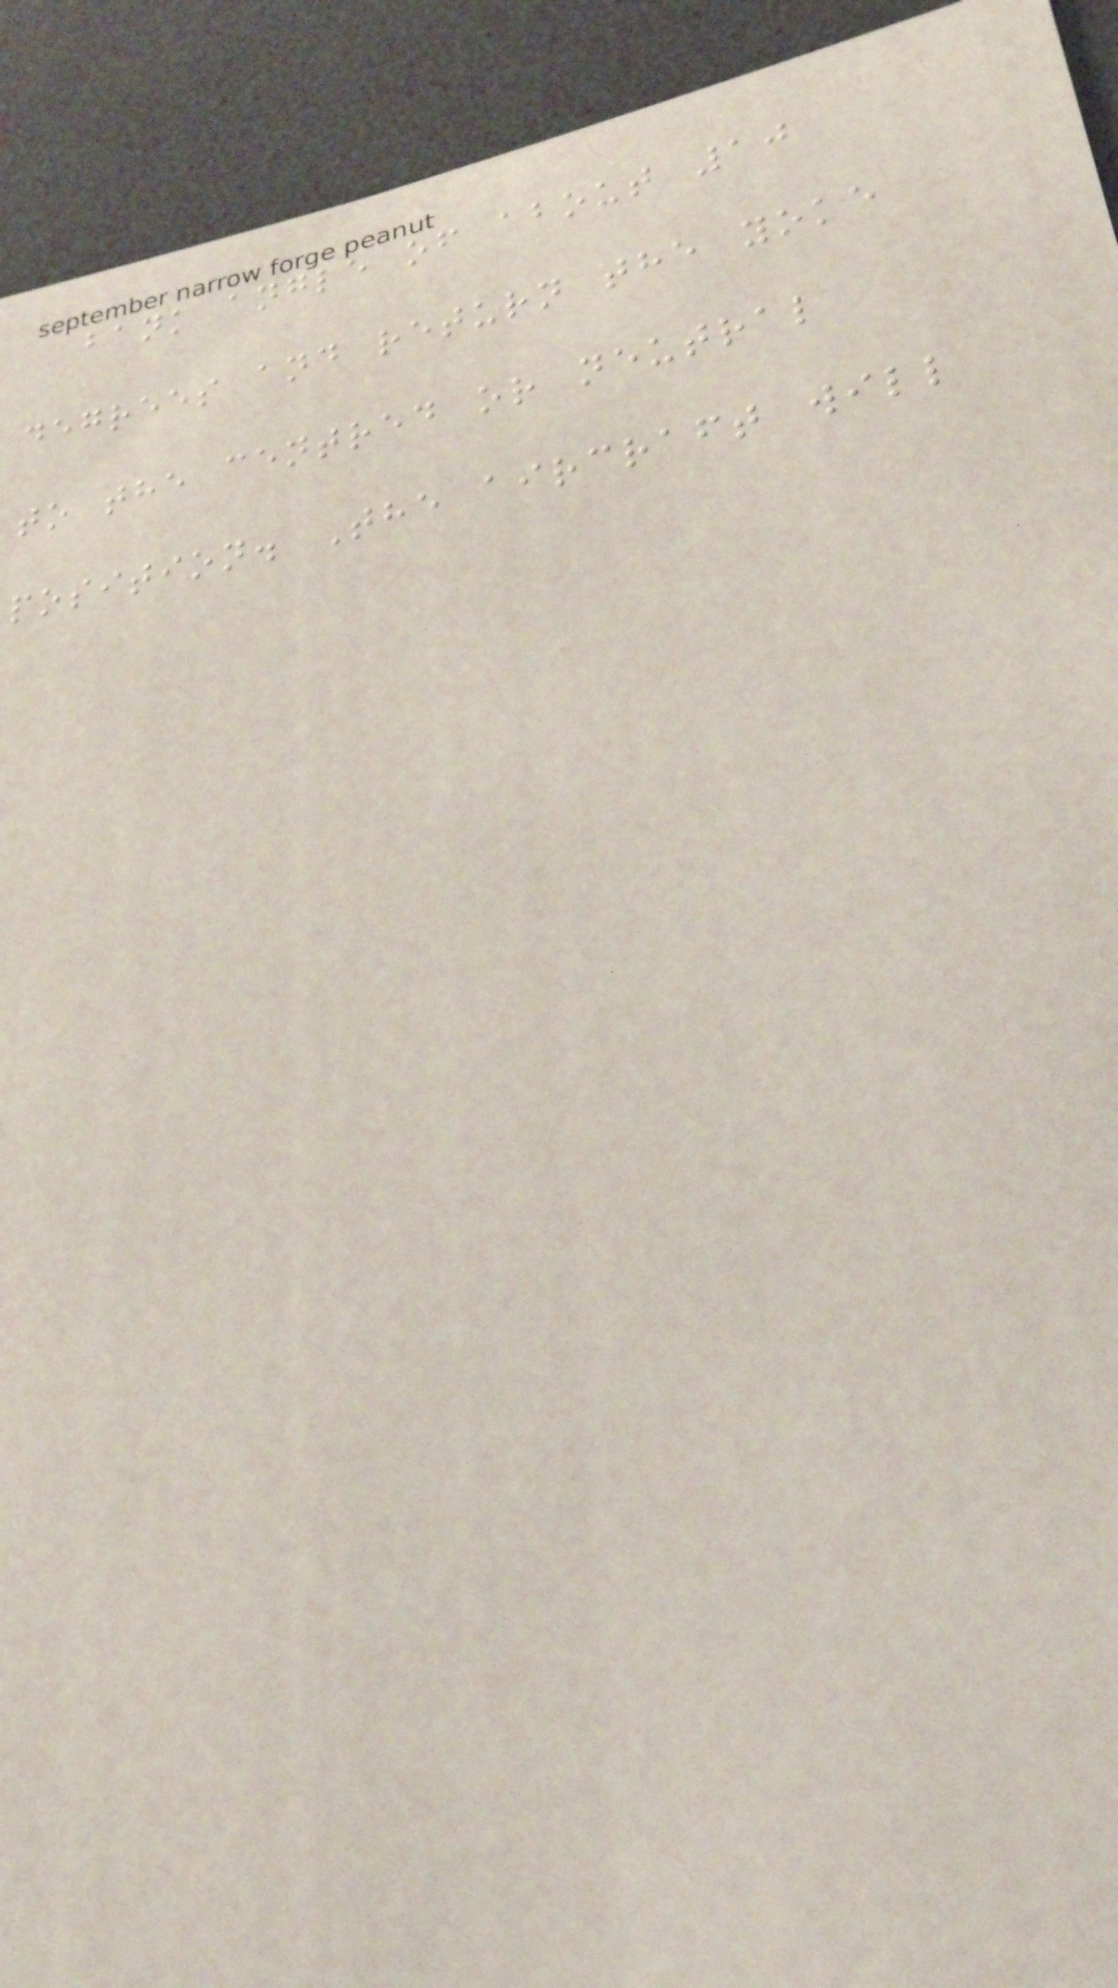bank angle of about 10
degrees and return the yoke
to the centred or neutral
position. The aircraft will
